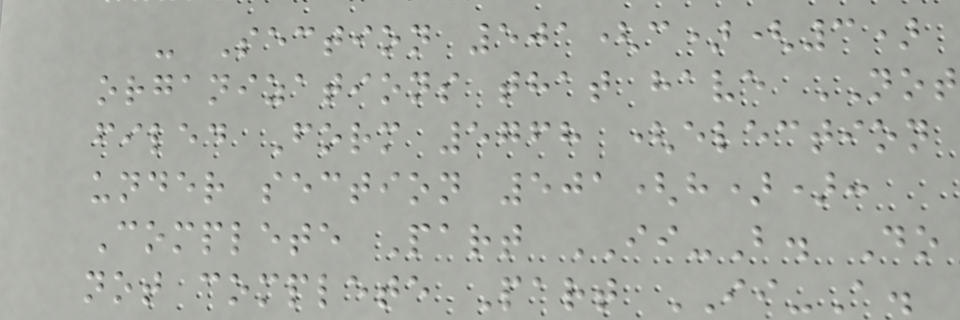- Section 501(c)(3)
organizations that have NOT
filed Form 5768 (election
under section 501(h)):
Complete Part II-B. Do
not complete Part II-A.
